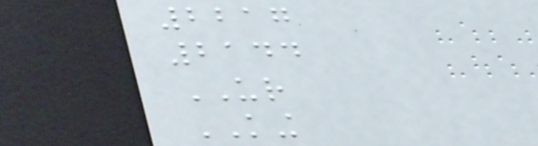2217
2144
UR
KING
